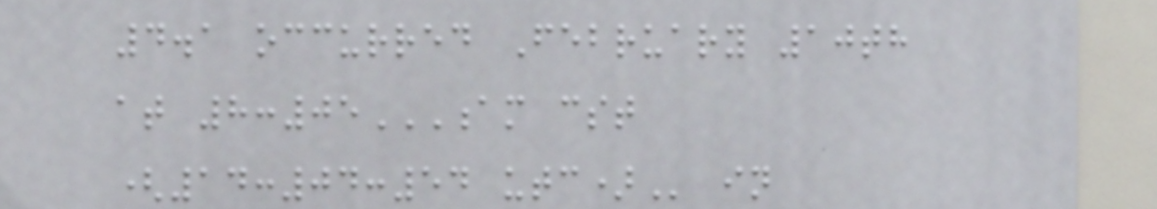4.1 occurred February 10th
at 8:05AM CST
(14:04:54 UTC) in
